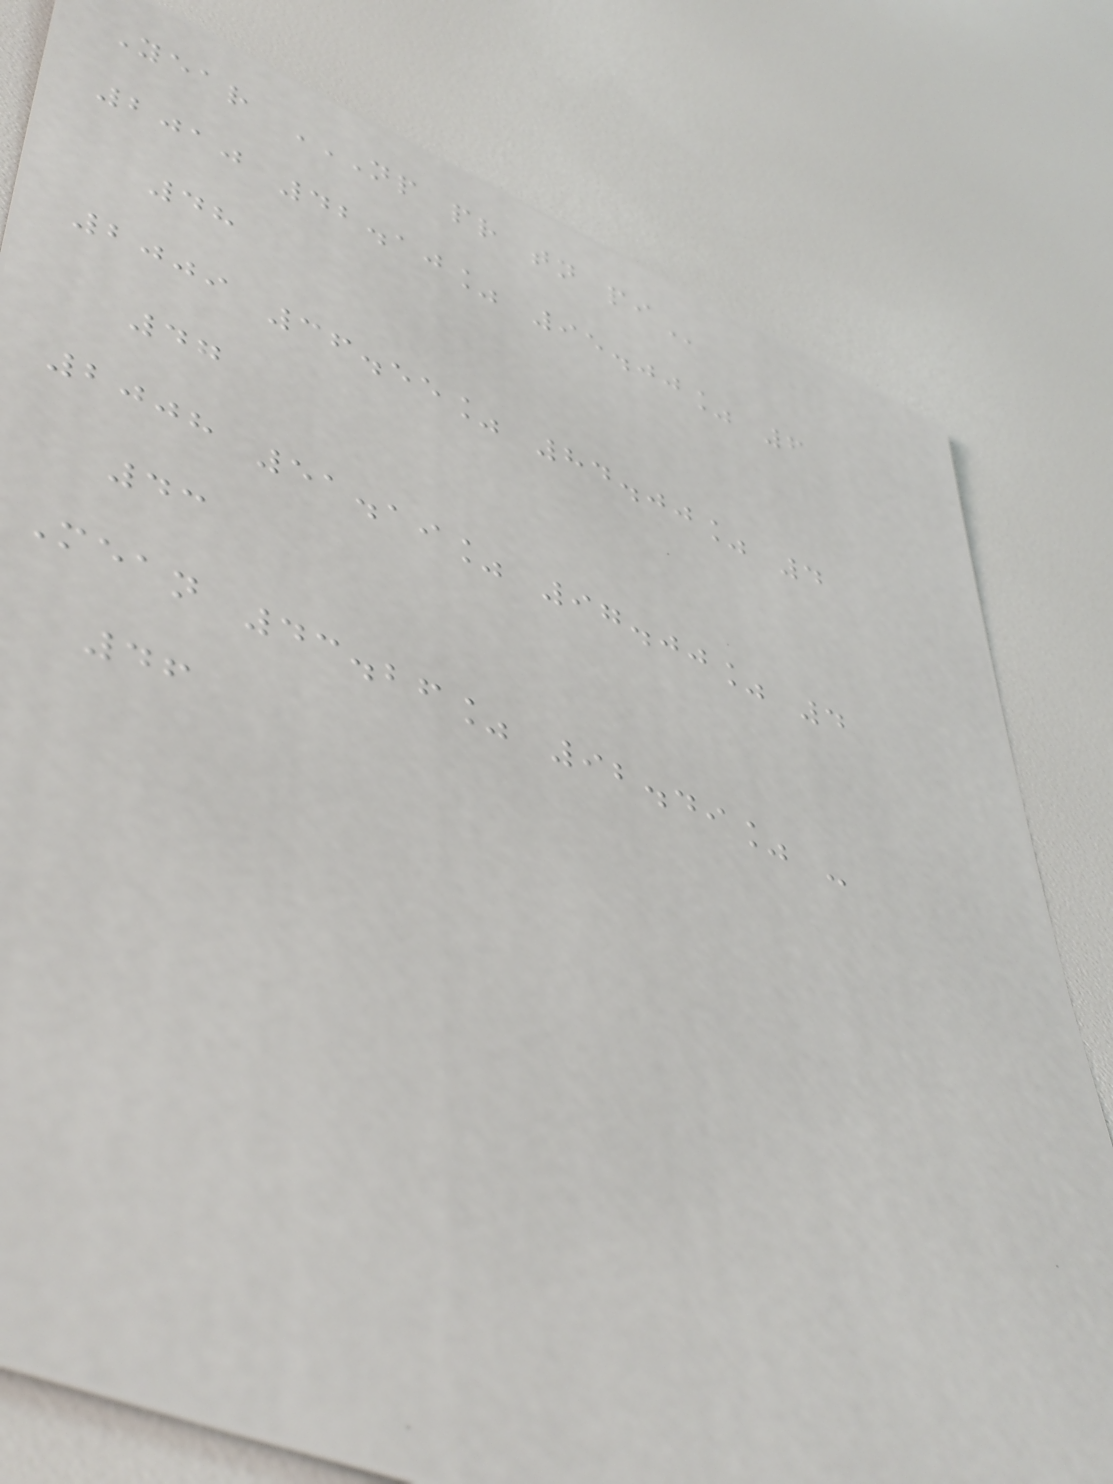Year NP PR TN PI
2010 42.10% 95.00% 6
48
2009 36.55% 84.00% 4
47
2008 51.19% 97.00% 4
43
Mean 43.26% 92.49% -
46
